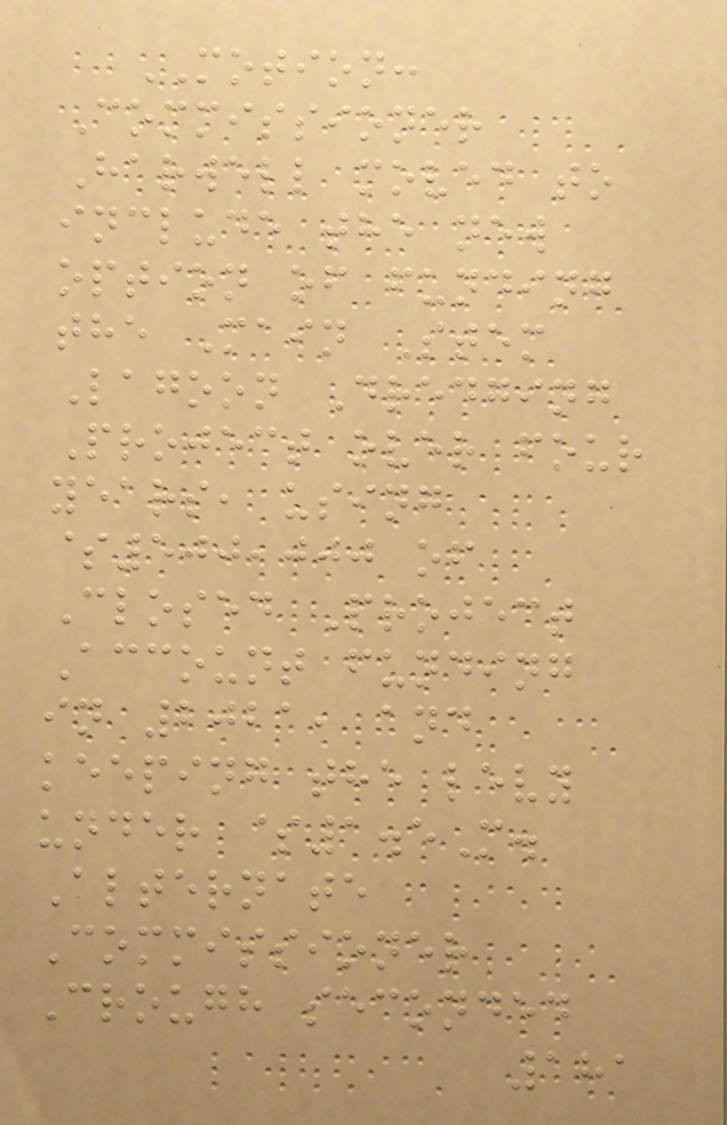MOTION:
Commissioner
Harwell moved to
include the new
option of funding
the Main Stem
Lagoon Dredging
Project over four
years, using
$500,000 of
Closed Project
Account funding
in 2021, and
keeping the levy
under $1.5M.
Alternate
Commissioner
Crough seconded
181
